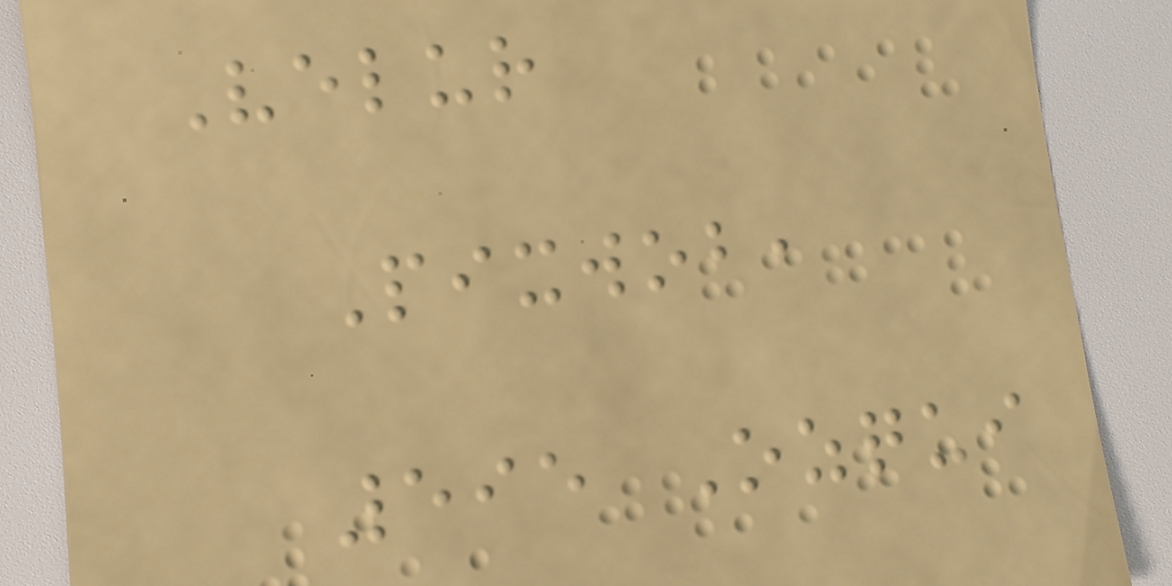Velur
Pixwob,
595 Ozqui
